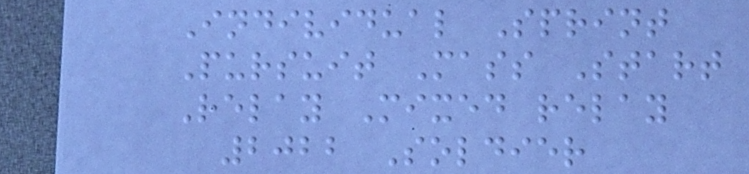Individual Sprint
Pursuit Mass Start
Relay Mixed relay
2022 Soldier
